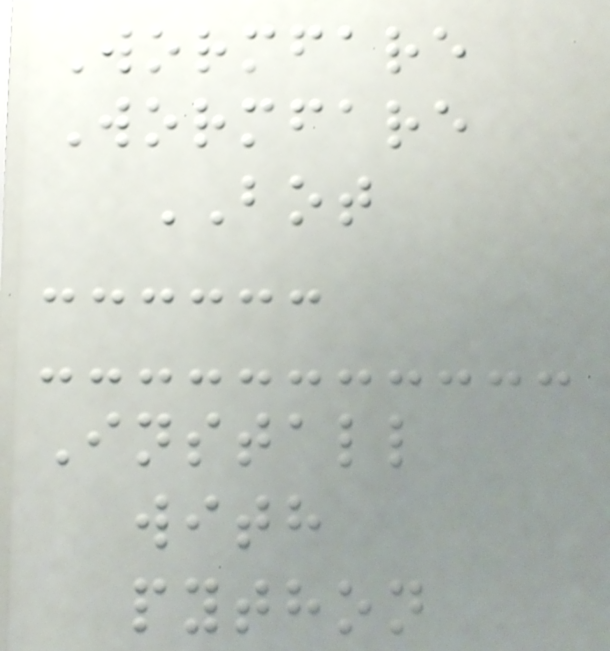Wormfare
Wormfare
BOT
Install
with
python
